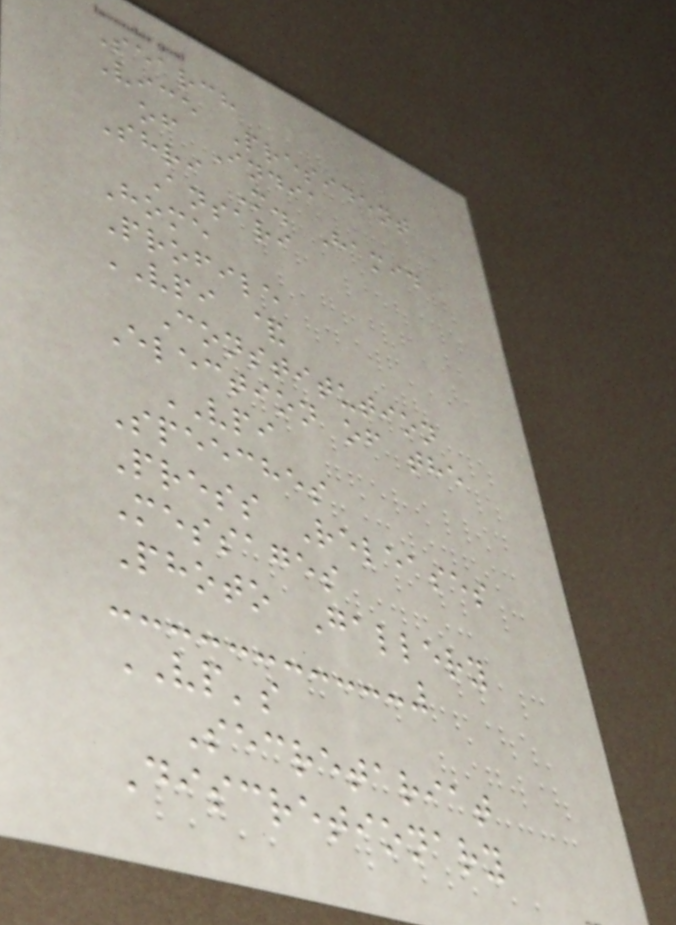Search
Vice President
of India
Shri M. Hamid
Ansari
Home
Profile
VPI &
Constitution
Election of the
VPI
Speeches
Press Releases
Messages
Photo Gallery
VP's
Secretariat
Discretionary
